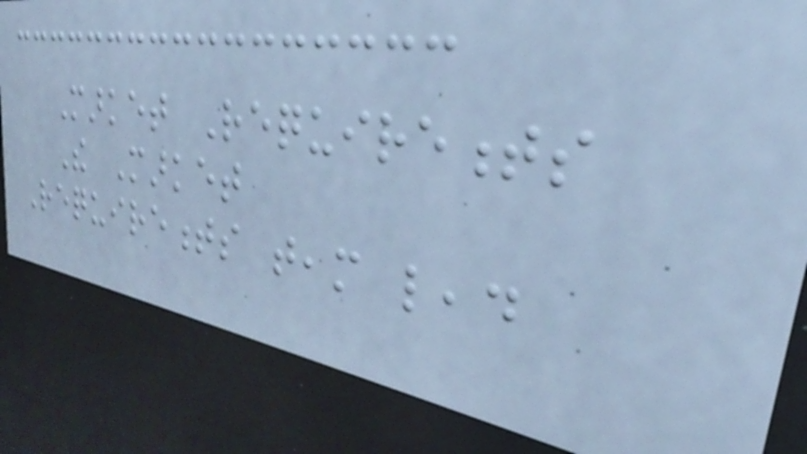Market Requirements
The Market
Requirements team lead
